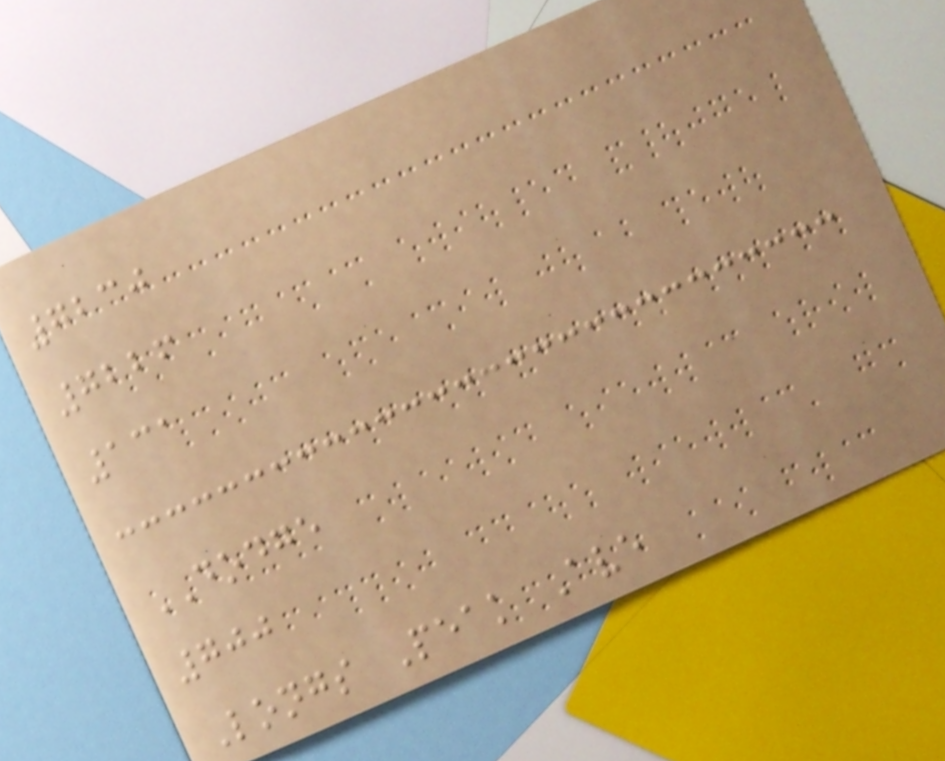7230
7226
131
DODGE
700
Longs Peak Ave
